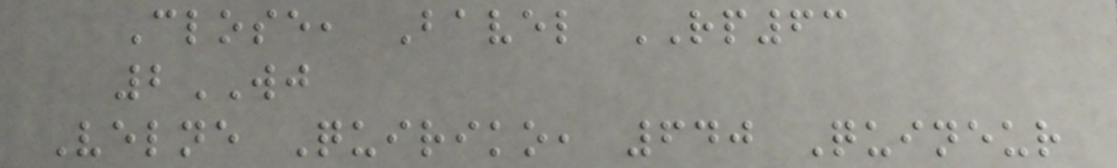Close, Bavel RP63
2WJ
Velne Quiriko, 640 Quineur
